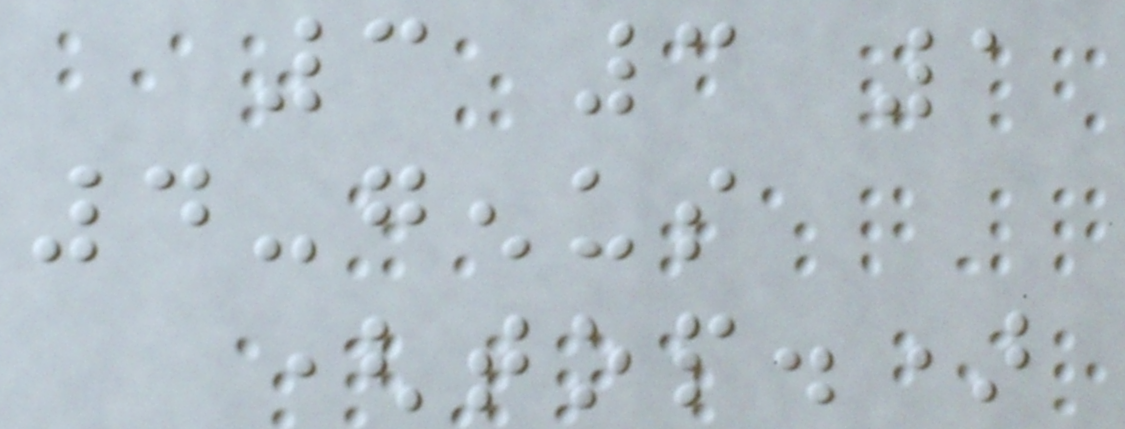3 3 1
4-genus
(top.)
